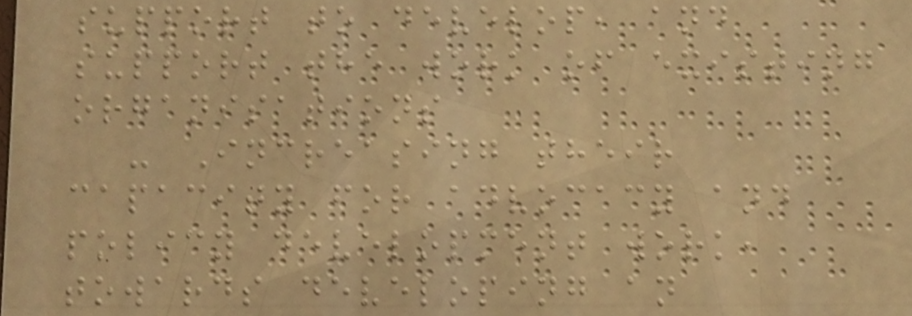support to develop, and
support the work of existing
organisations
- Increasing their
capacity for advocacy and
policy development work,
towards developing an
